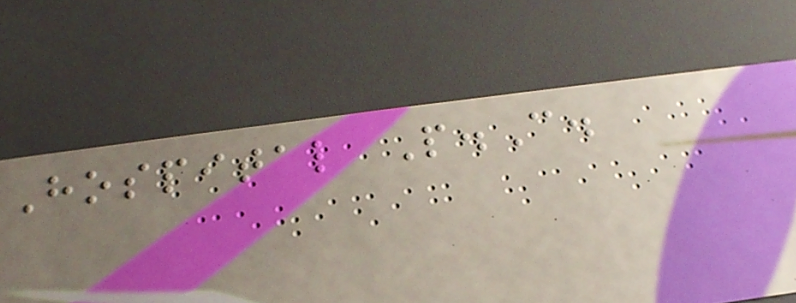Hospital P.C.
